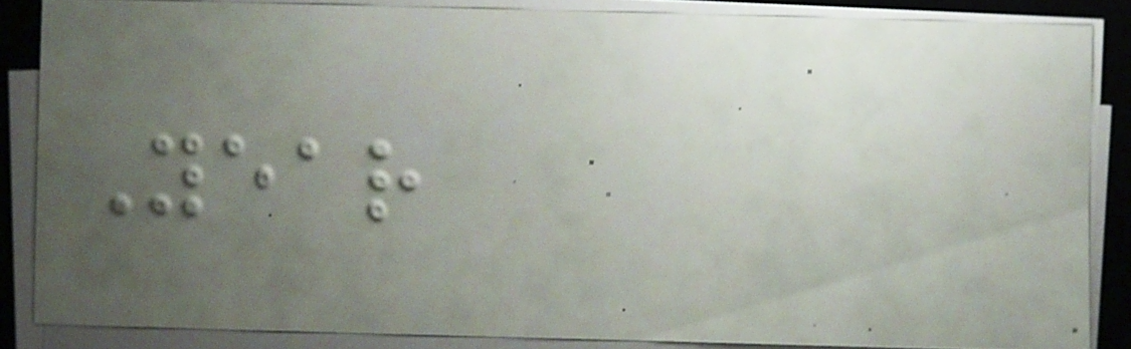Year
